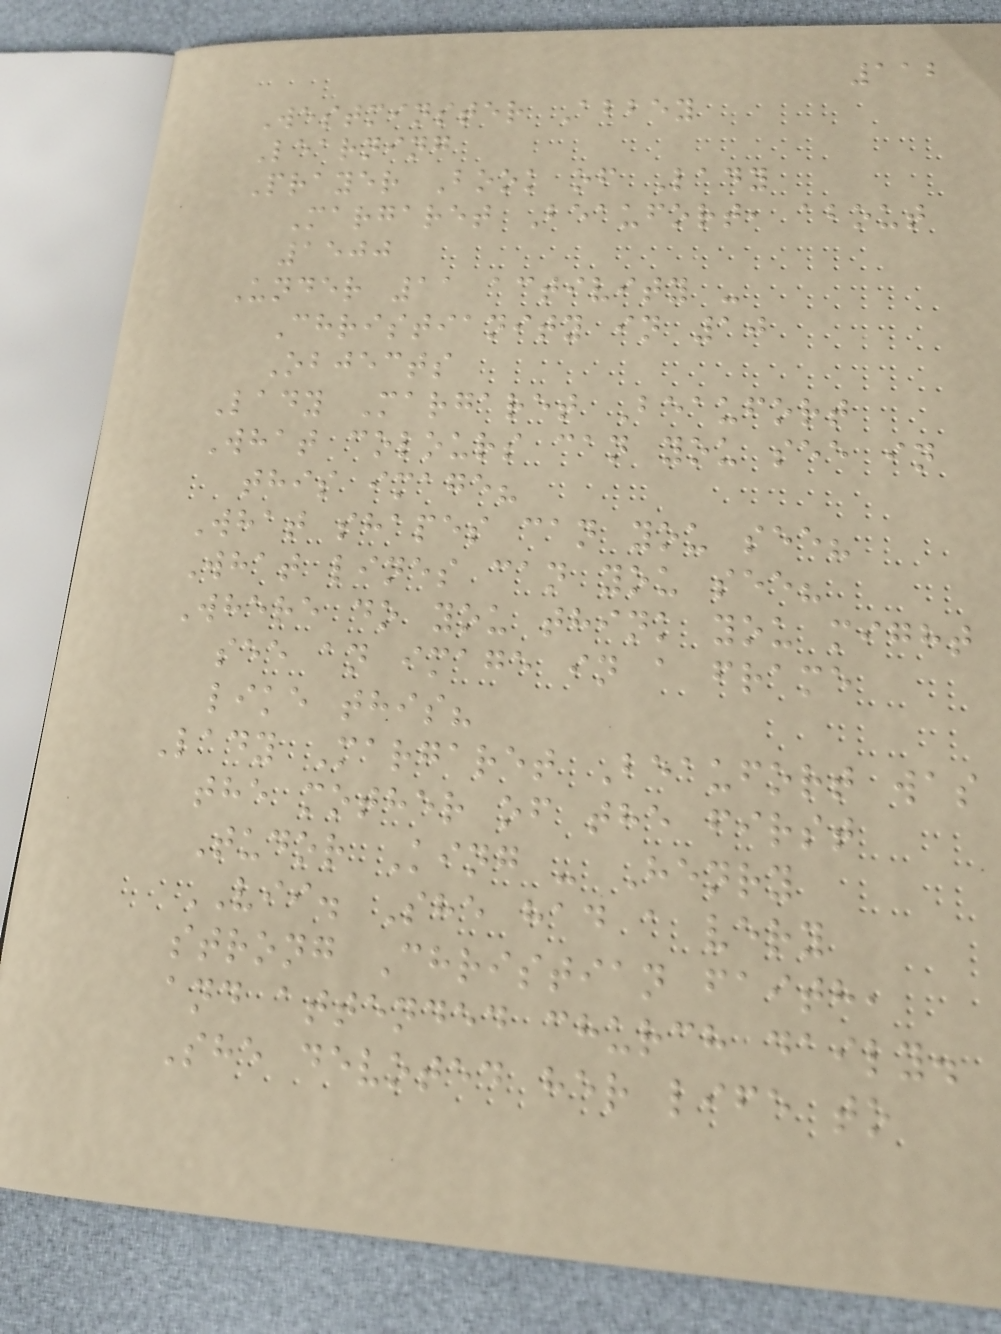112
Westminster Abbey
Learning
Prayer Book of Lady
Margaret Beaufort, about
1500
Under 11 activity -
Christianity in 10
Objects
Lady Margaret Beaufort
What colours can you see in
this image?
What shapes can you see?
What lines can you see?
Where do you think you might
see an image in a frame
like this?
Lady Margaret Beaufort was
the mother of the first
Tudor King - Henry
VII. She had a very
strong Christian faith,
and attended church daily.
She devoted her life to
